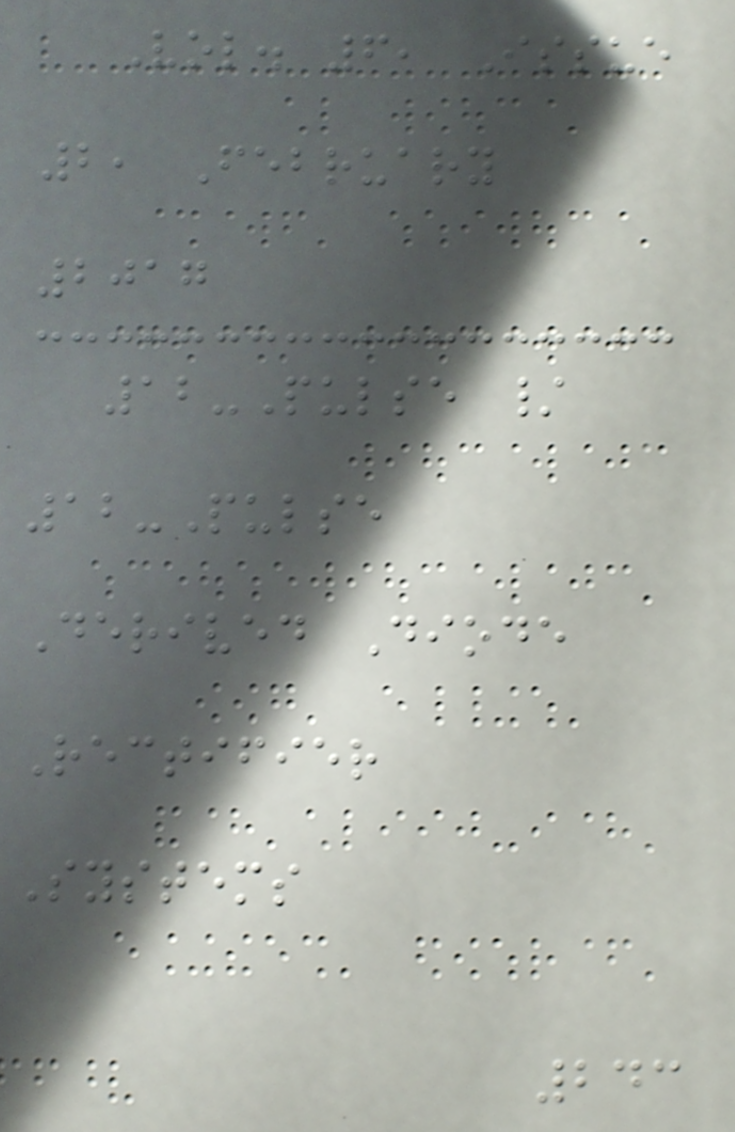Vol. 6, Issue
2, February
2017
12-Pulse /
12-Pulse
Derived Diode
Rectifier
Systems
243
